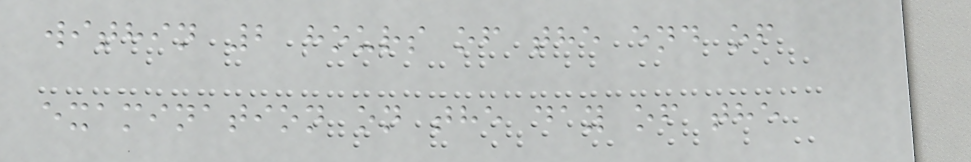within 2 hours of the end of
examination on the day of the
